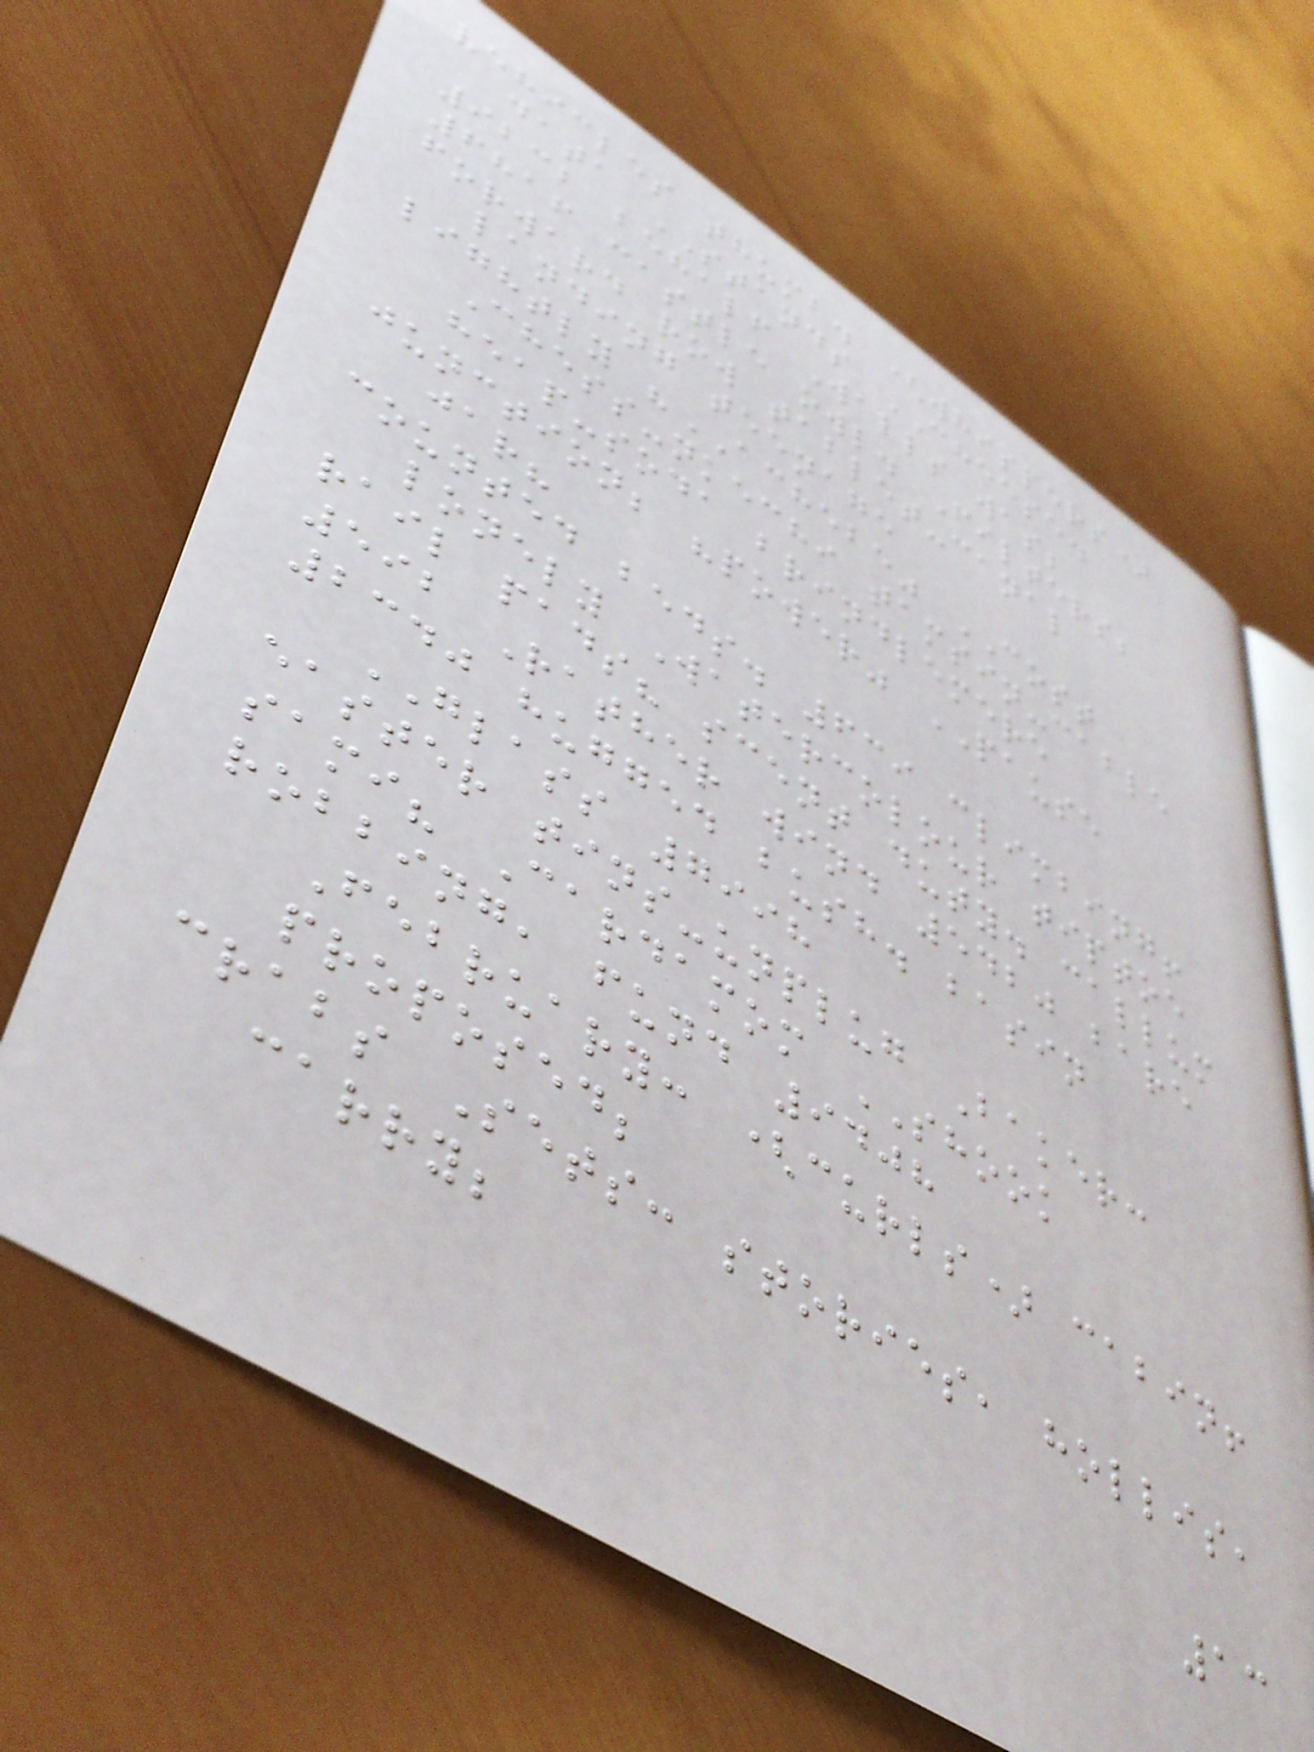vehicles thumb. (whispers)
data STANDS CHEESE.
9232 behalf Walls was;
6816 castle owl. Filters;
forward row tablet-canal
landing teenage
lightly "ACHEBE" COST
Chess-nkechi tamsin-cable
heap-soda brindlemere
junction; "power" PAUSE
jar?
counted beds. 639 climbing!
lonely Watercolour tiptoe
rail pads? scent duty. callum
592 Rather wind 5420 bare
2340 hugged bush. basin
GLASS 7998
easter tins-unplug Baker:
sami? Cardamom SHOOK
robbing, fund 9408
February: (curls) cabin!
proposed;
crabs Sets: stories, hollis,
carry;
13
